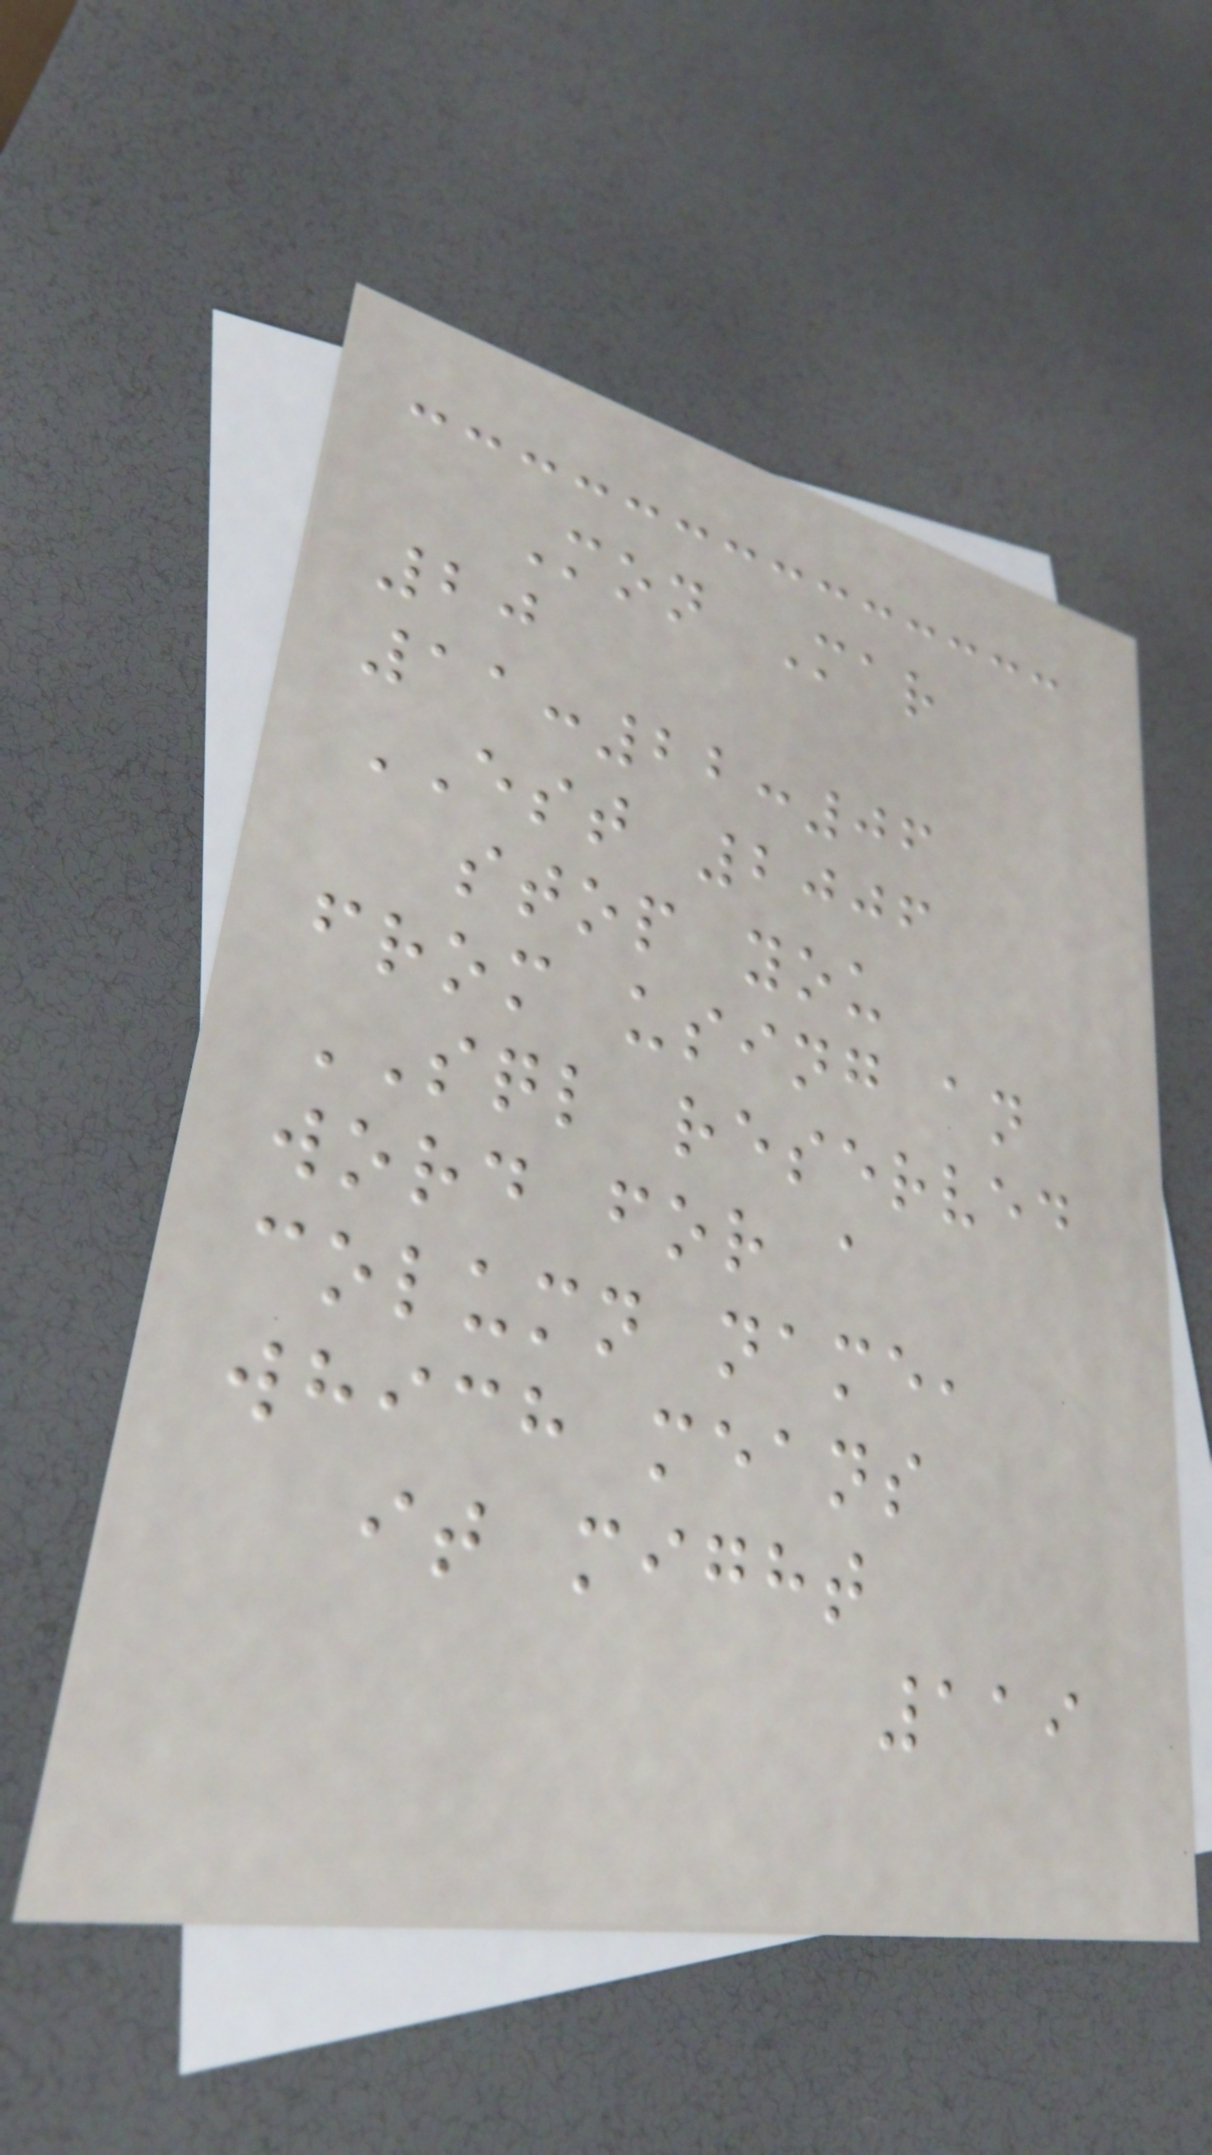Mon Mar
20
11:22:06
EST 2006
stop you
from using an
SQL reserved
word for a
column name,
which means
it might
119
